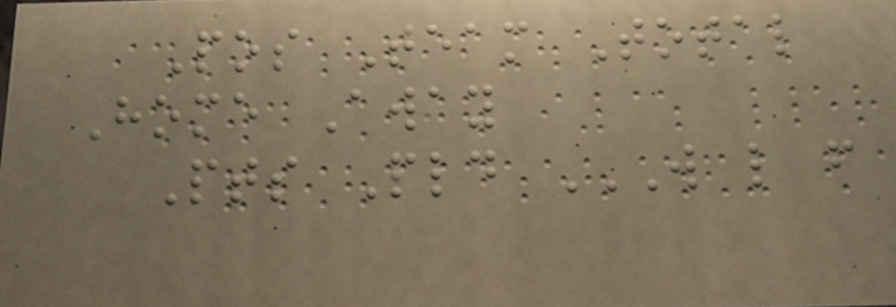Pos Team Total
Home Away
Pts Pld W L F
